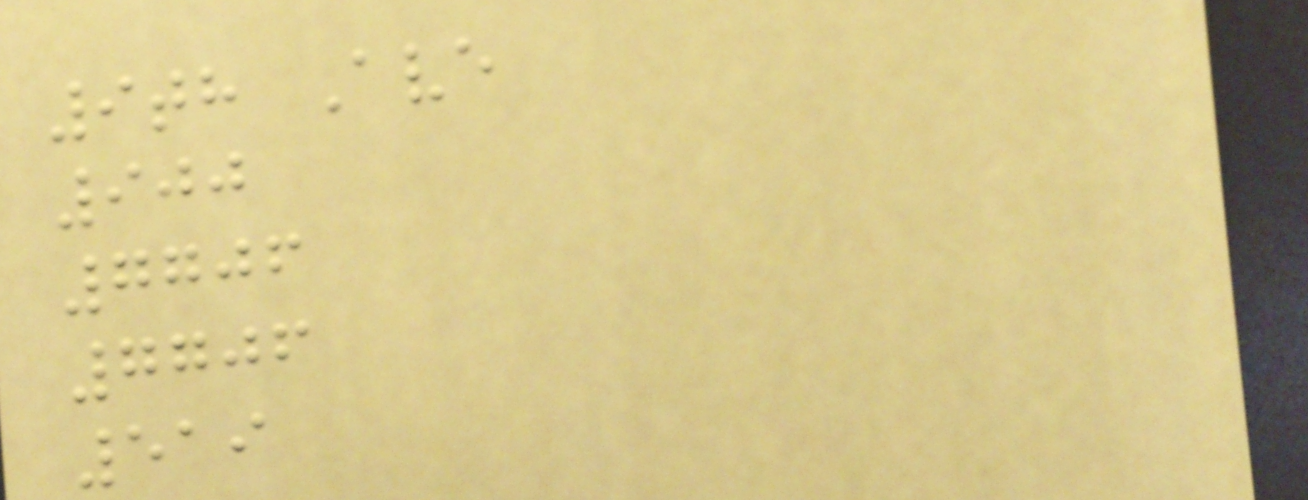9th Ave
900
7706
7706
519
